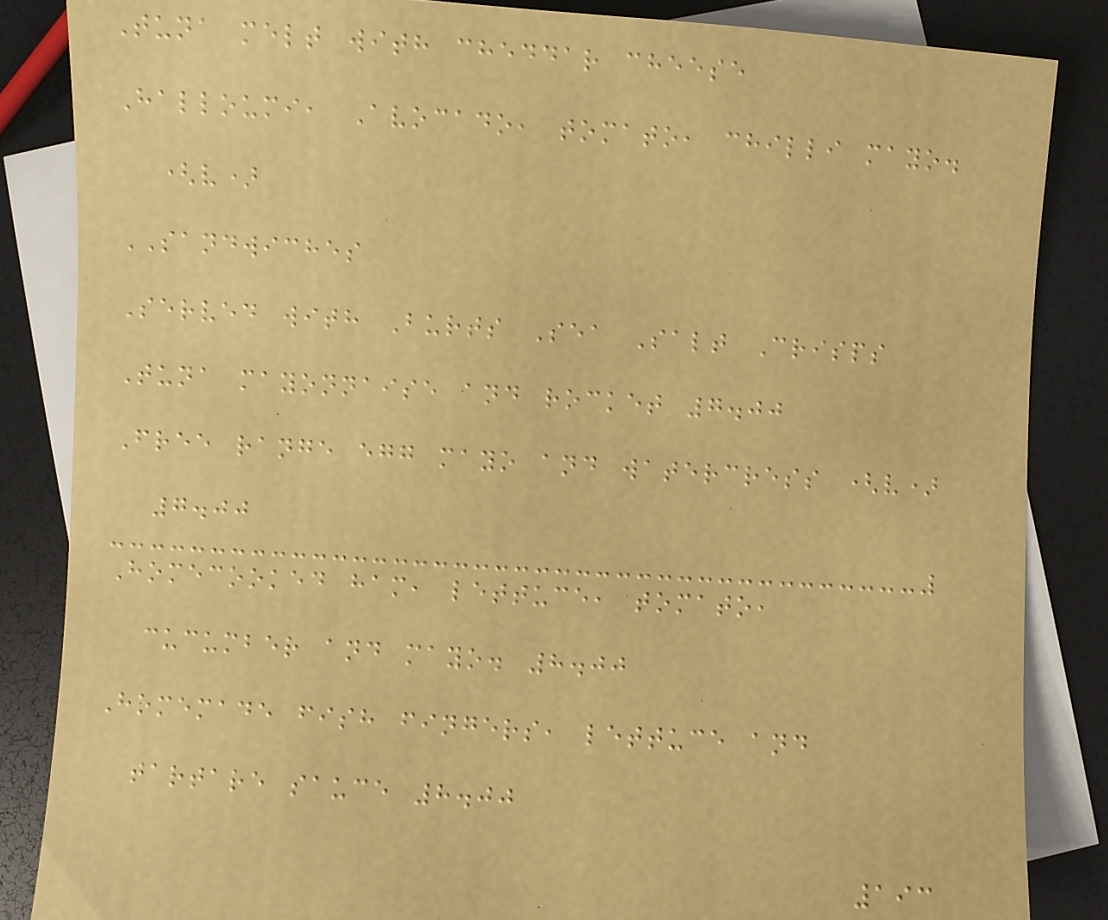Tuna melt with cheddar cheese
Halloumi, Avocado, tomato, chilli mayo.
(v)
SANDWICHES
Served with Burts Sea Salt Crisps
Tuna mayonnaise and rocket 7.00
Free range egg mayo and watercress (v)
7.00
Homecooked ham, lettuce, tomato,
cucumber and mayo. 8.00
Homemade fish fingers, lettuce and
tartare sauce 8.00
193
